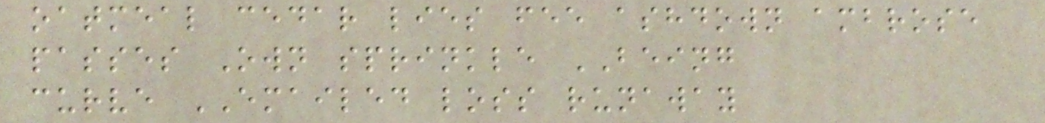oatmeal cedar lies fee ashdown ambrose
passes Own sprinkle BEING
curve EMAILED loss runaway
